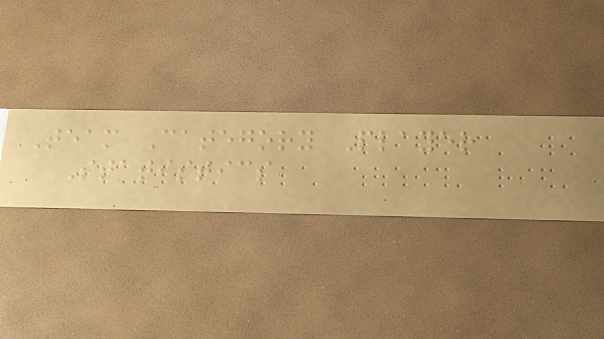Team Category Player
Statistics
